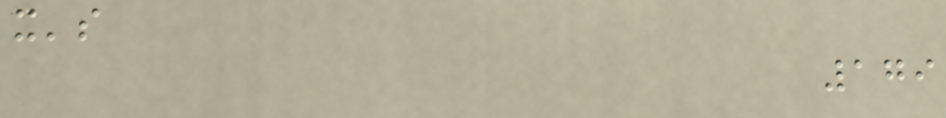it's
179
